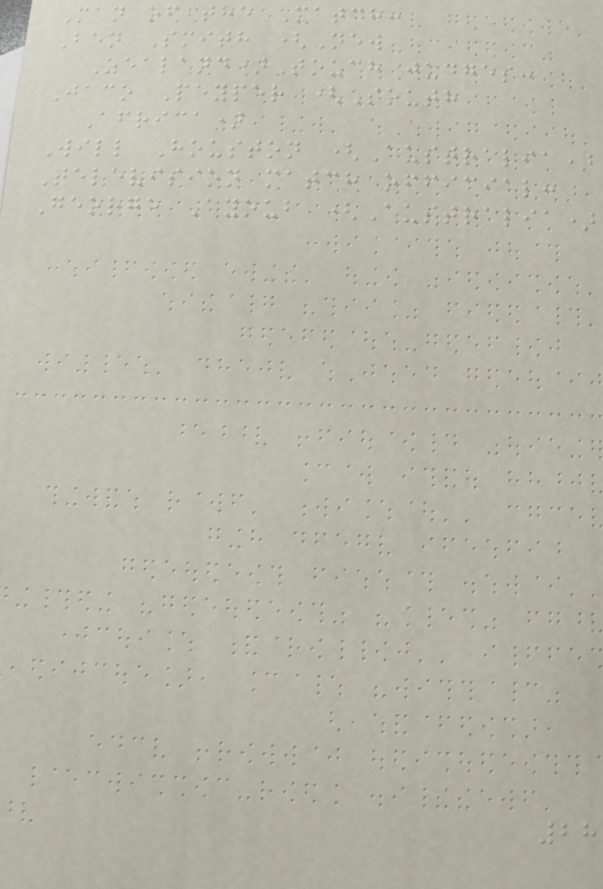Man of the Match:
Ben Smith (New
Zealand)Touch judges:
Jaco Peyper (South
Africa)
Will Houston (Australia)
Television match official:
George Ayoub (Australia)
28
